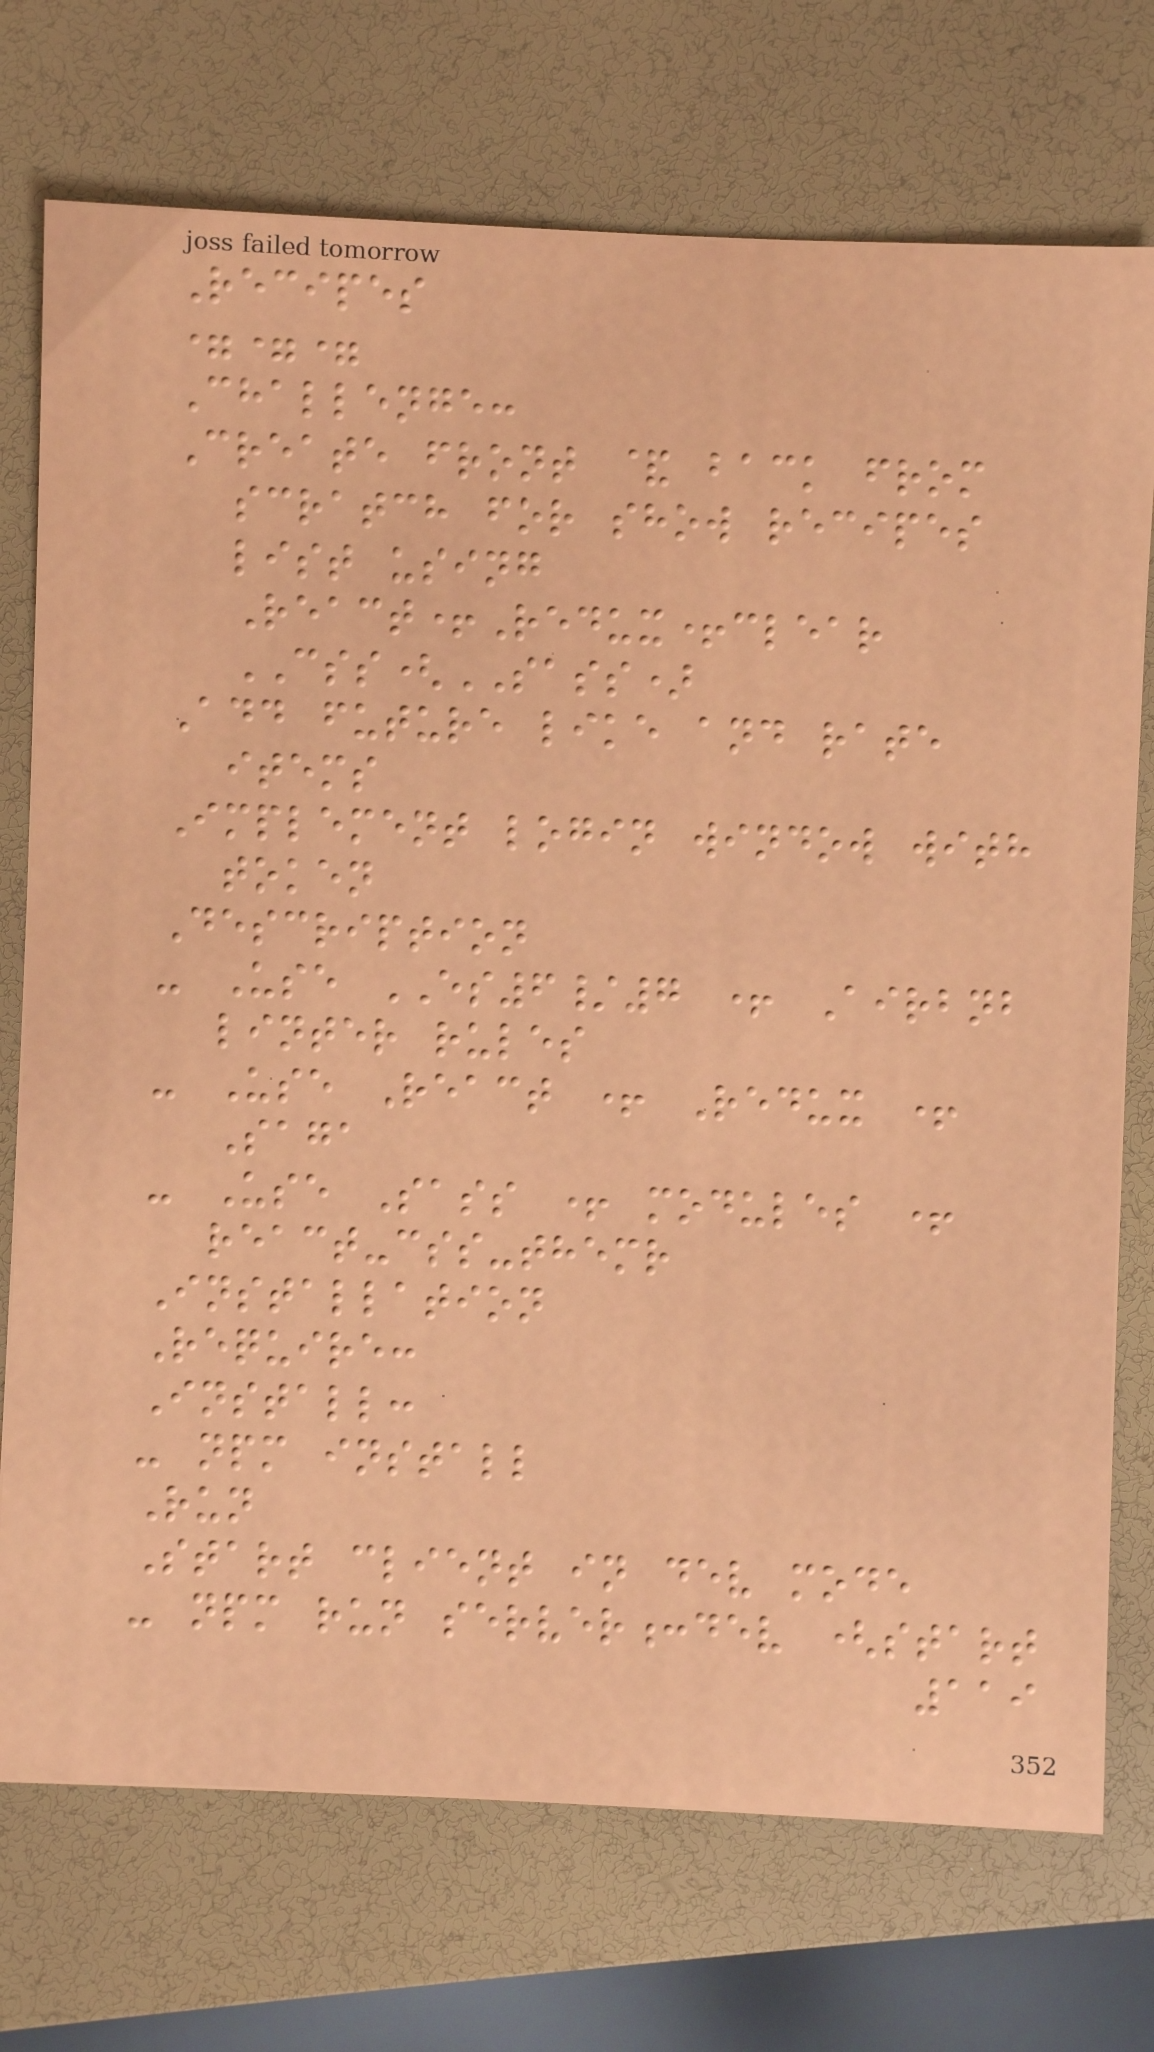Recipes
===
Challenge:
Create front & back from
scratch for show recipes
list using
React+Redux+clear
CSS(SASS)
Add future like and rate
items
Implement login window with
token
Description
- Use ES6/7 + Airbnb
linter rules
- Use React + Redux +
Saga
- Use Sass + modules +
react-css-themr
Installation
Require:
Install:
- npm install
Run
Start client in dev mode
- npm run server:dev (start
119
